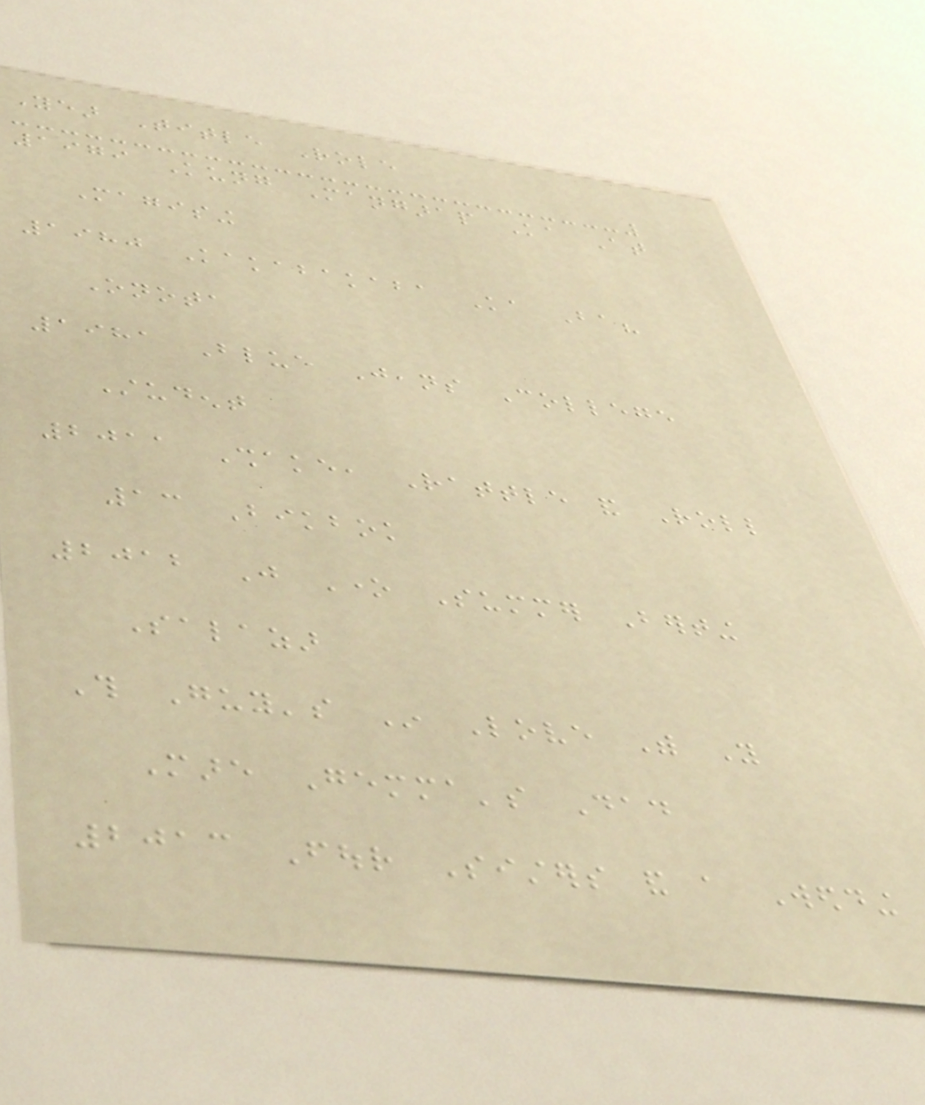Year Title Role
1979 Kung Mangarap Ka At
Magising
1980 Kakabakaba Ka Ba?
Onota
1981 Blue Jeans College
Student
2011 Shake, Rattle and Roll
13 Bikbok
2012 Just One Summer Berting
Salazar
This Guy's In Love With You
Mare Gemma's Dad
2013 Four Sisters and a Wedding
